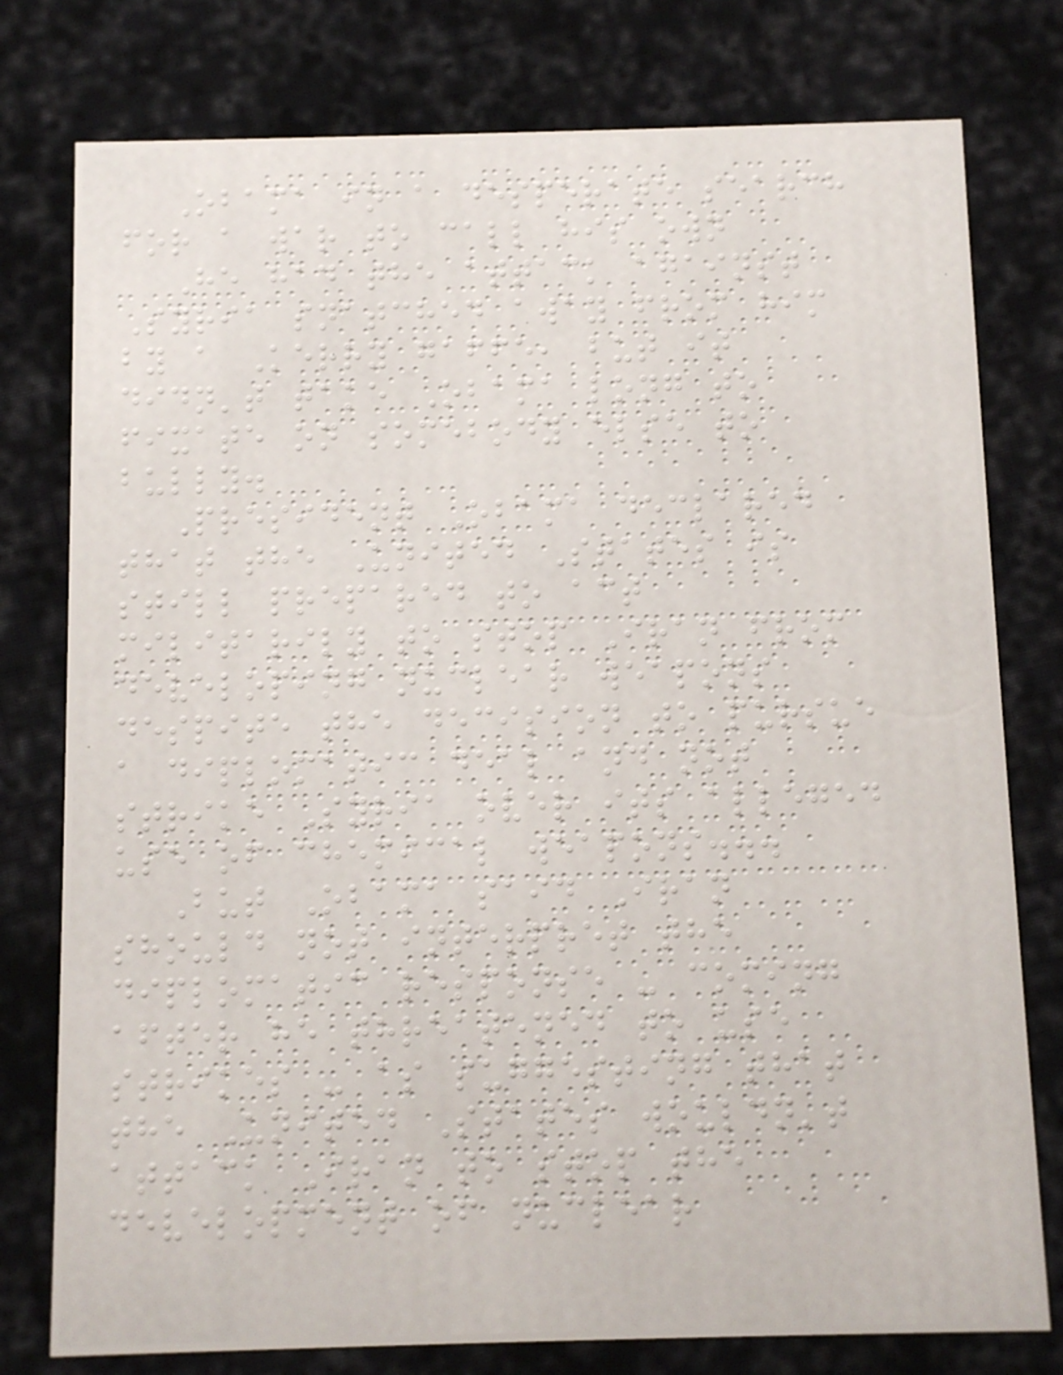Obama in a desperate search
for a war to call his own
He had the attack against
Syria snatched away from him
by a Kerry gaffe, but it
didn't take Obama long to
fixate on somebody else to
bully.
President Obama declared
that the United States is
still prepared to act
militarily to stop Iran from
developing nuclear weapons
despite the decision to pursue
a diplomatic deal and not
strike Syria over its alleged
use of chemical weapons...
But Obama said Iran
should not interpret the
diplomatic response - coming
after he threatened to use
strikes - as suggesting that
the United States wouldn't
attack Iran to stop the
development of nuclear
